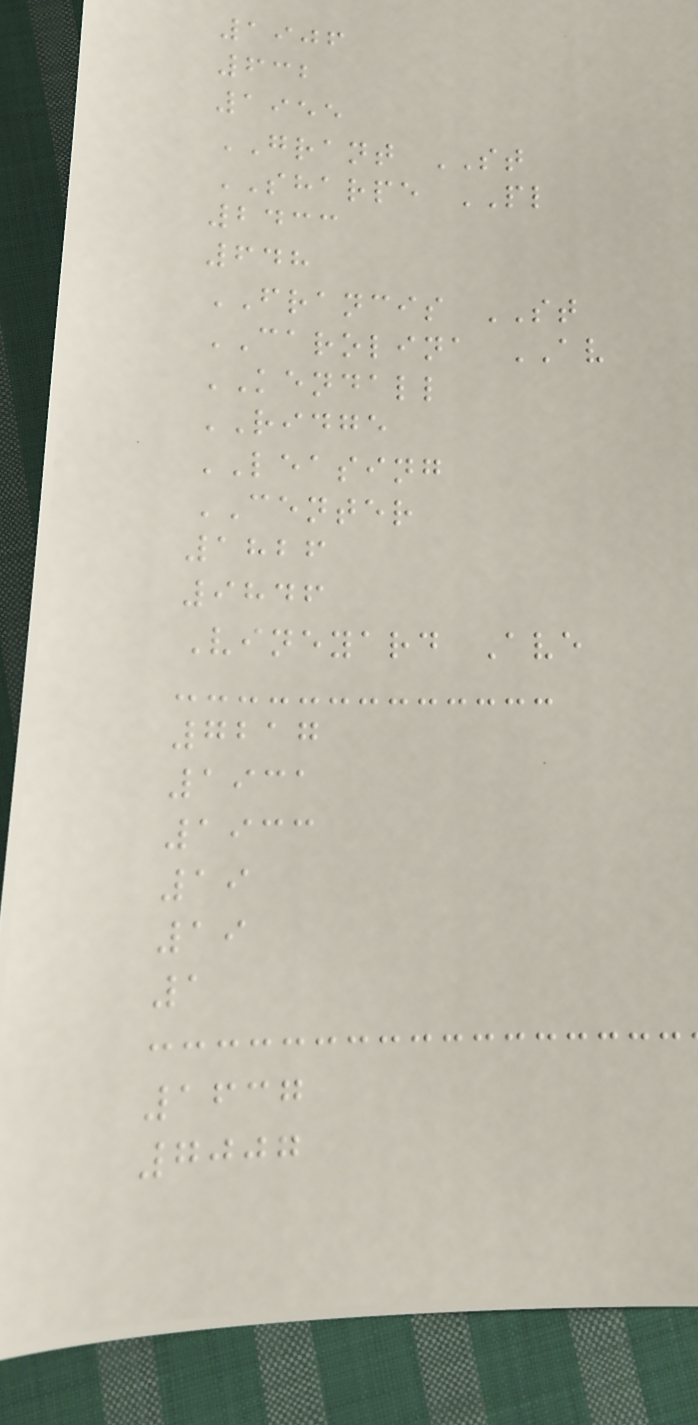1906
632
1955
GRANT ST
SHARPE PL
2433
648
FRANCIS ST
CAROLINA AV
KENDALL
RIDGE
LEASING
CENTER
1826
9846
Vineyard Ave
7217
1931
1933
19
19
1
1637
7007
